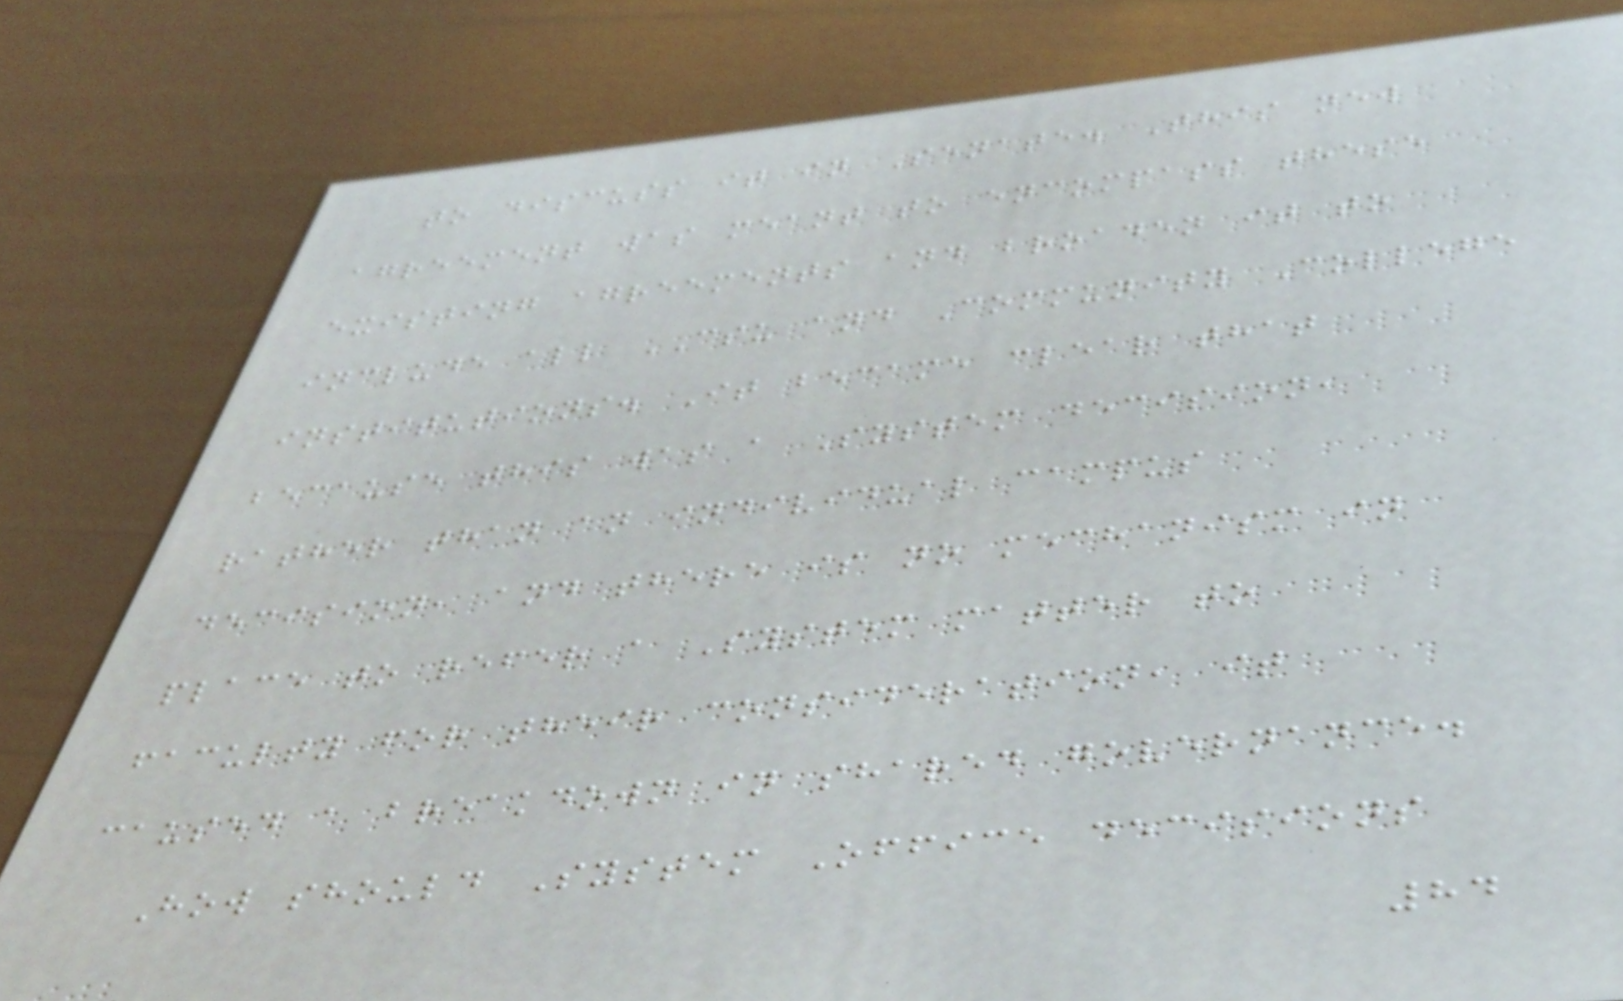to discuss it in Senate. This new
agreement was meant to encompass these
existing agreements and broaden it to
include all CSU and Community College
institutions. It became clear that
because this was a System decision,
rather than an individual campus
decision, and there is no mechanism in
place to refer a System matter to
faculty for their consideration, it
caused a breakdown in shared governance.
How should System Office decisions
84
